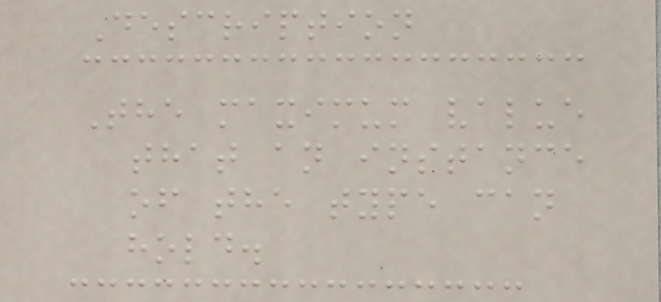Description
The maximum value
that an instance
of the type can
hold.
